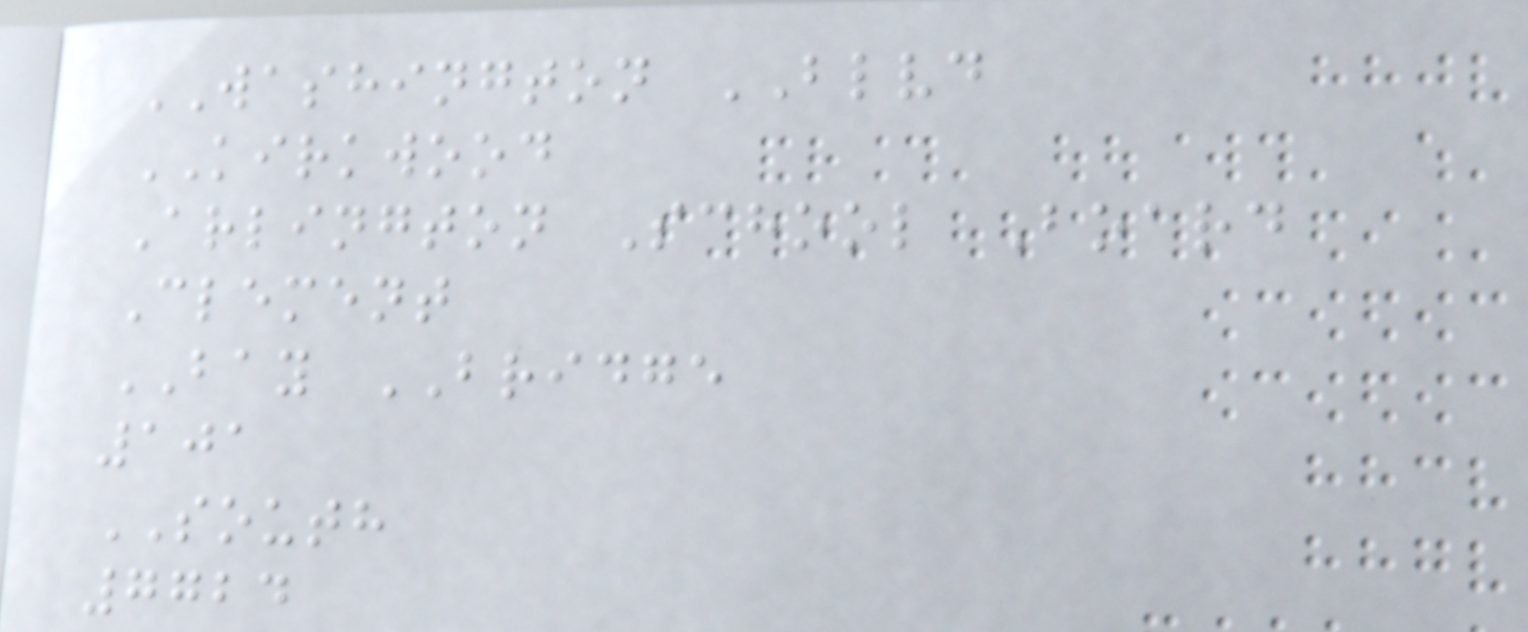WASHINGTON BLVD
KIRKWOOD
Arlington School Board
Clement
BAY BRIDGE
101
SOUTH
7724
